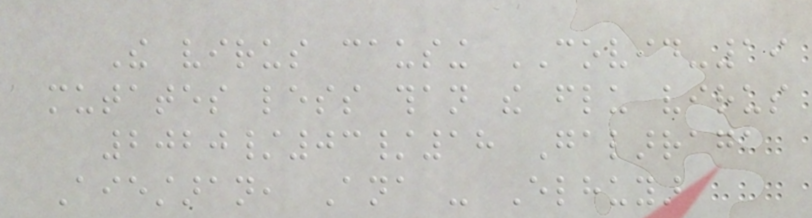The virus causing COVID-19
mutates less than the flu virus
2020/03/18 Galarraga
Aiestaran, Ana - Elhuyar
